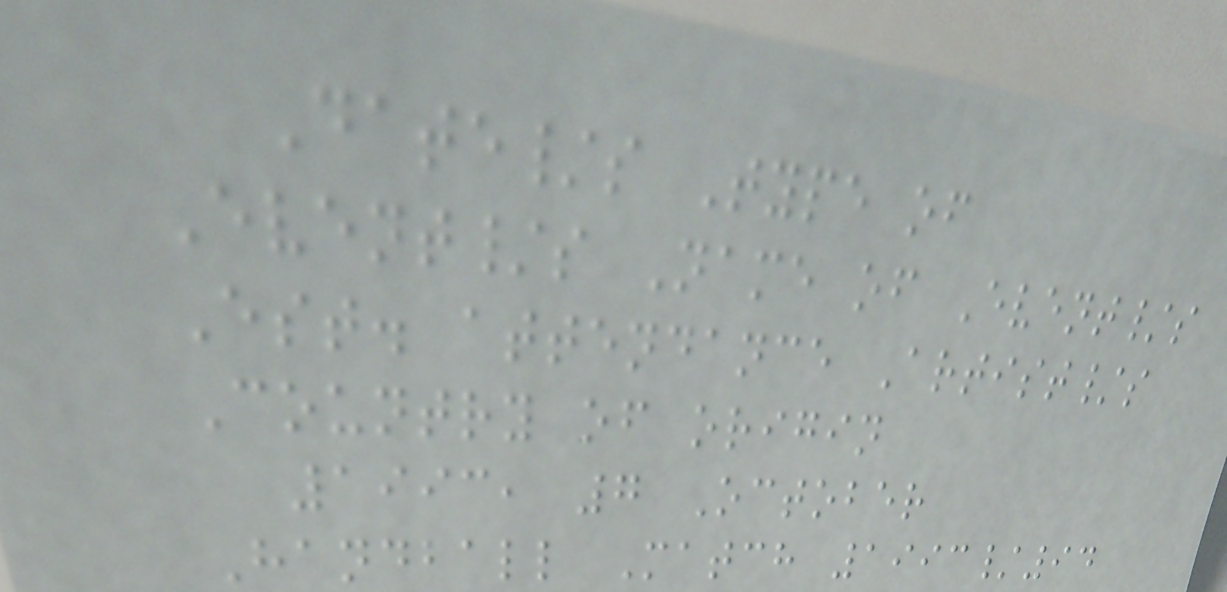Date/s Type of
Event/s Name of Event/s
Est. attendance Artist/s
Country of origin
1993, 7 October
Handball Match 1993/94
